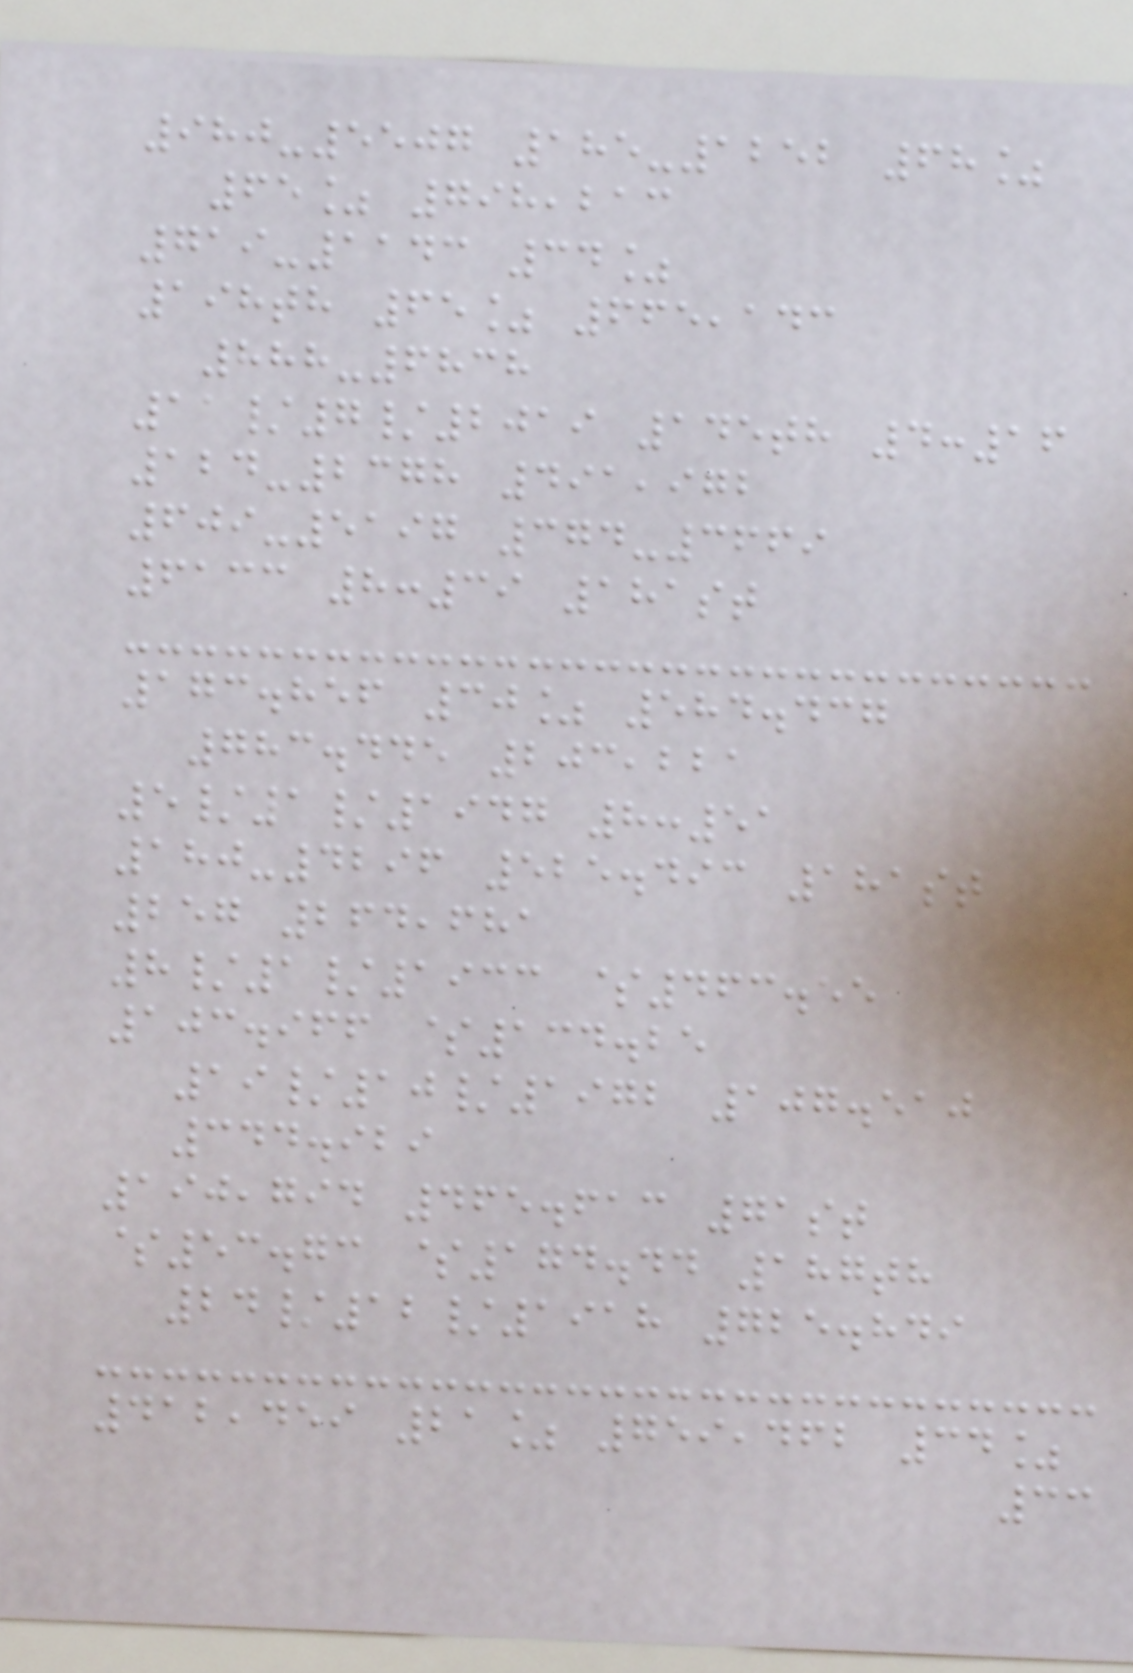980-5507 185-1252 68%
65% 798,213
719-1143 34%
198th 65% 665,143
888-6838
11/7/2019 145th 4:16
124-2378 491,972
609-5197 374-3669
6133 8:39 181st
173.856 30% 584.437
783.445 203,221
5/1/1947 8:51
180-4296 525.493 181st
257 264,681
8/1/1933 $463.55
103.966 $134.25
19/10/1972 107.510
344.929
190,794 465.613 71st
$53.73 $174.44 187th
24/12/1918 725.849
412,459 21% 759,462 34%
33
